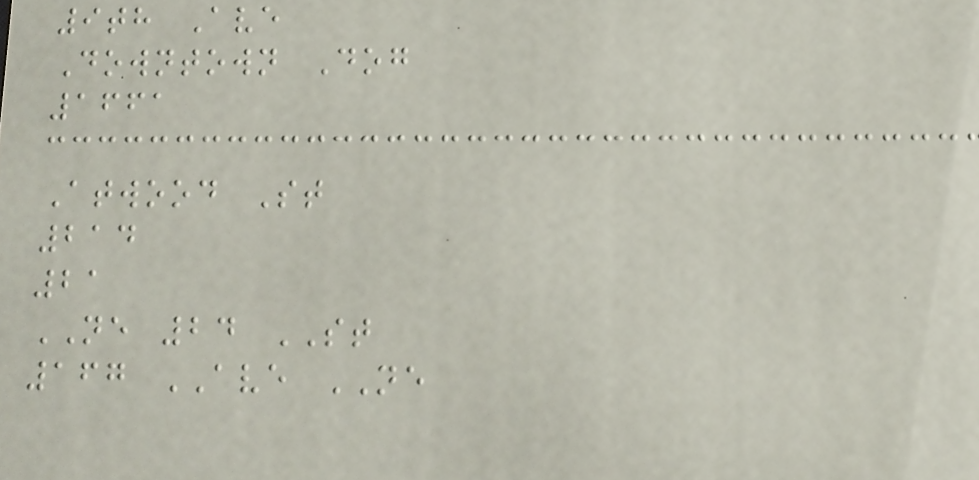9th Ave
Downtown Dog
1661
Atwood St
214
21
NE 24 ST
167 AVE NE
